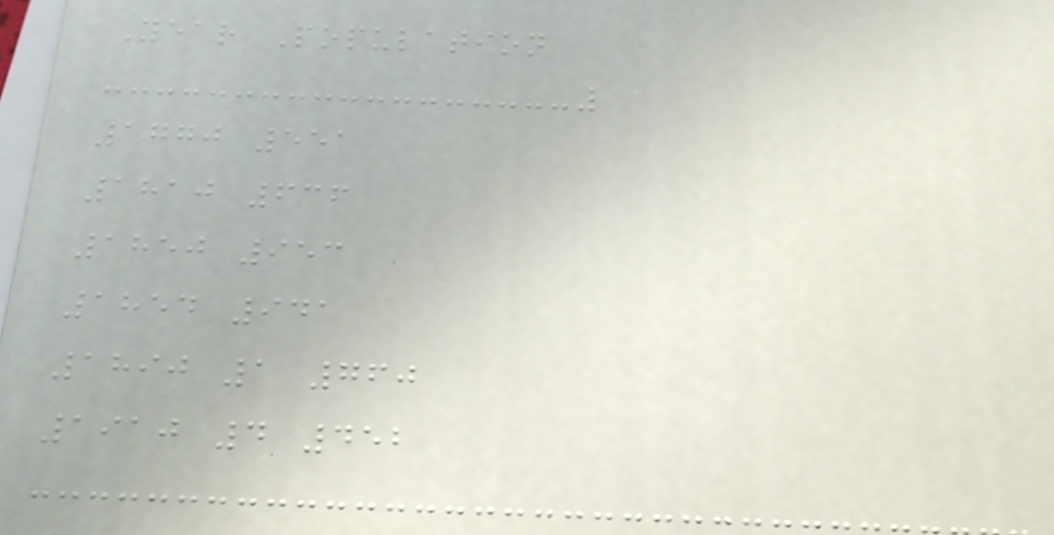Year Population
1770 551
1810 636
1850 953
1854 941
1890 1 760
1910 4 452
